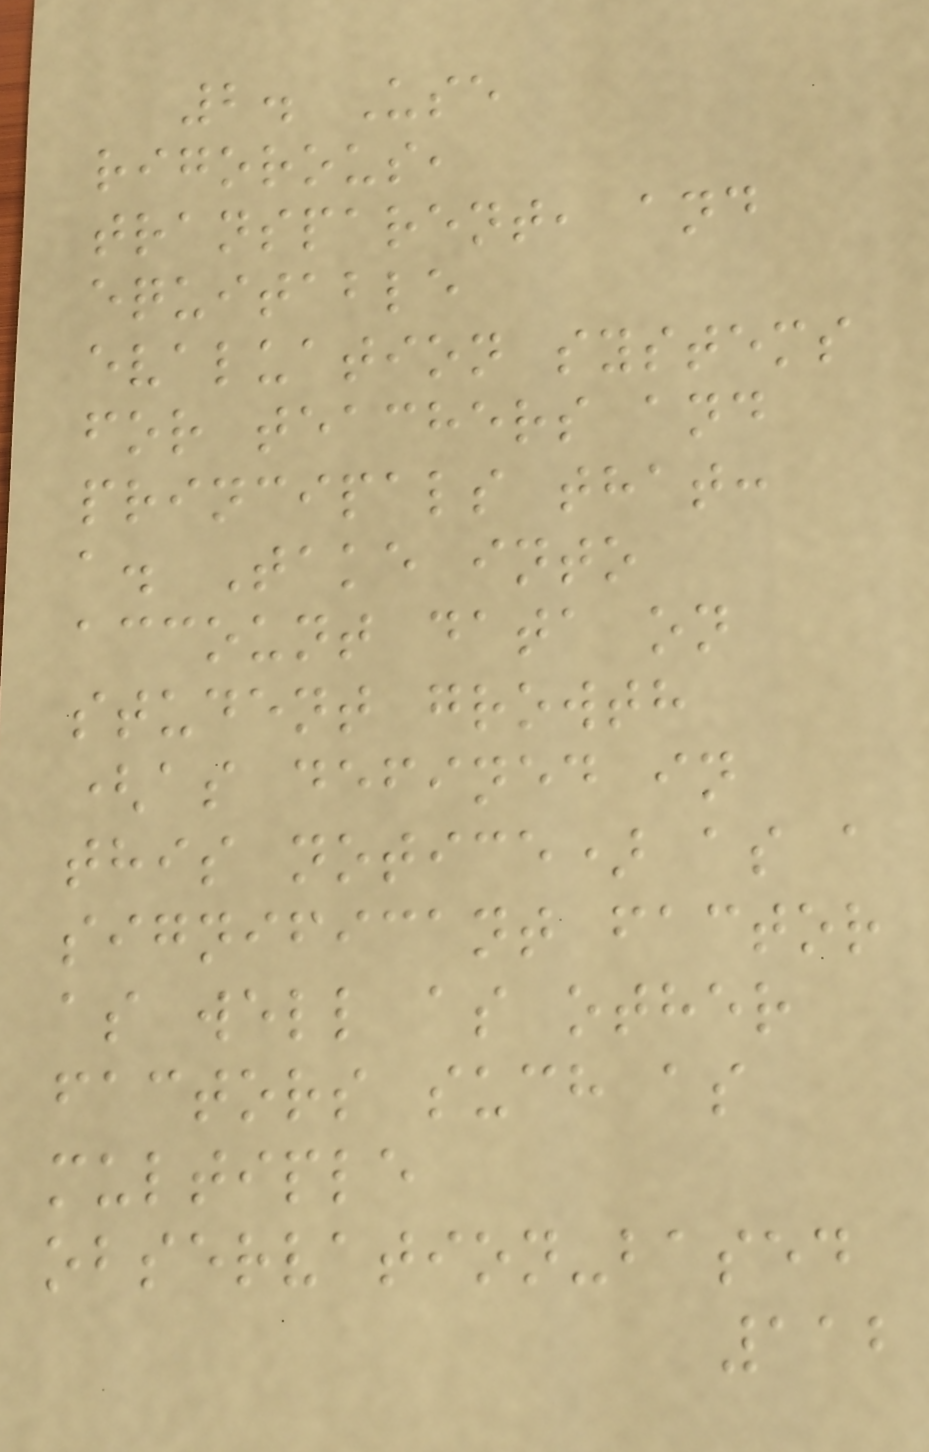2. Use
rigorous,
transparent, and
equitable
evaluation systems
for teachers and
principals that:
a. Take into
account data on
student growth
(as defined in
this notice) as a
significant factor
as well as other
factors such as
multiple
observation-based
112
